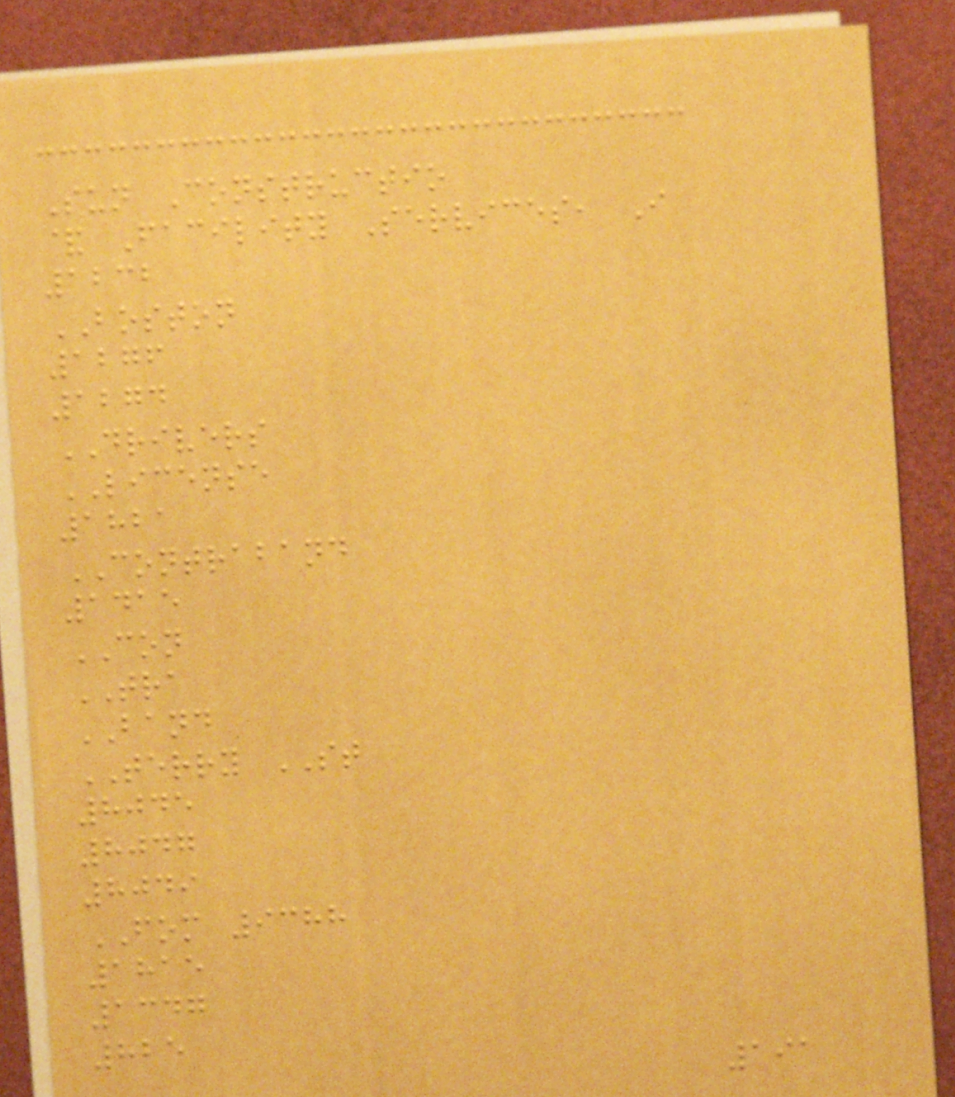Sun Constructio
& Facility Services, I
1232
BOSTON
1276
1274
DRIVERS
LICENSE
1821
CONTRABAND
1415
CON
TRA
BAND
TERRY ST
8045
8047
8049
FOM 9388
1815
1347
825
191
